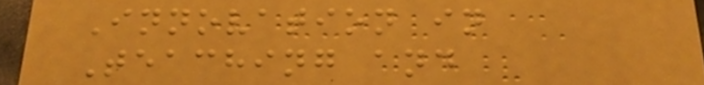Innovation in
Teaching and
